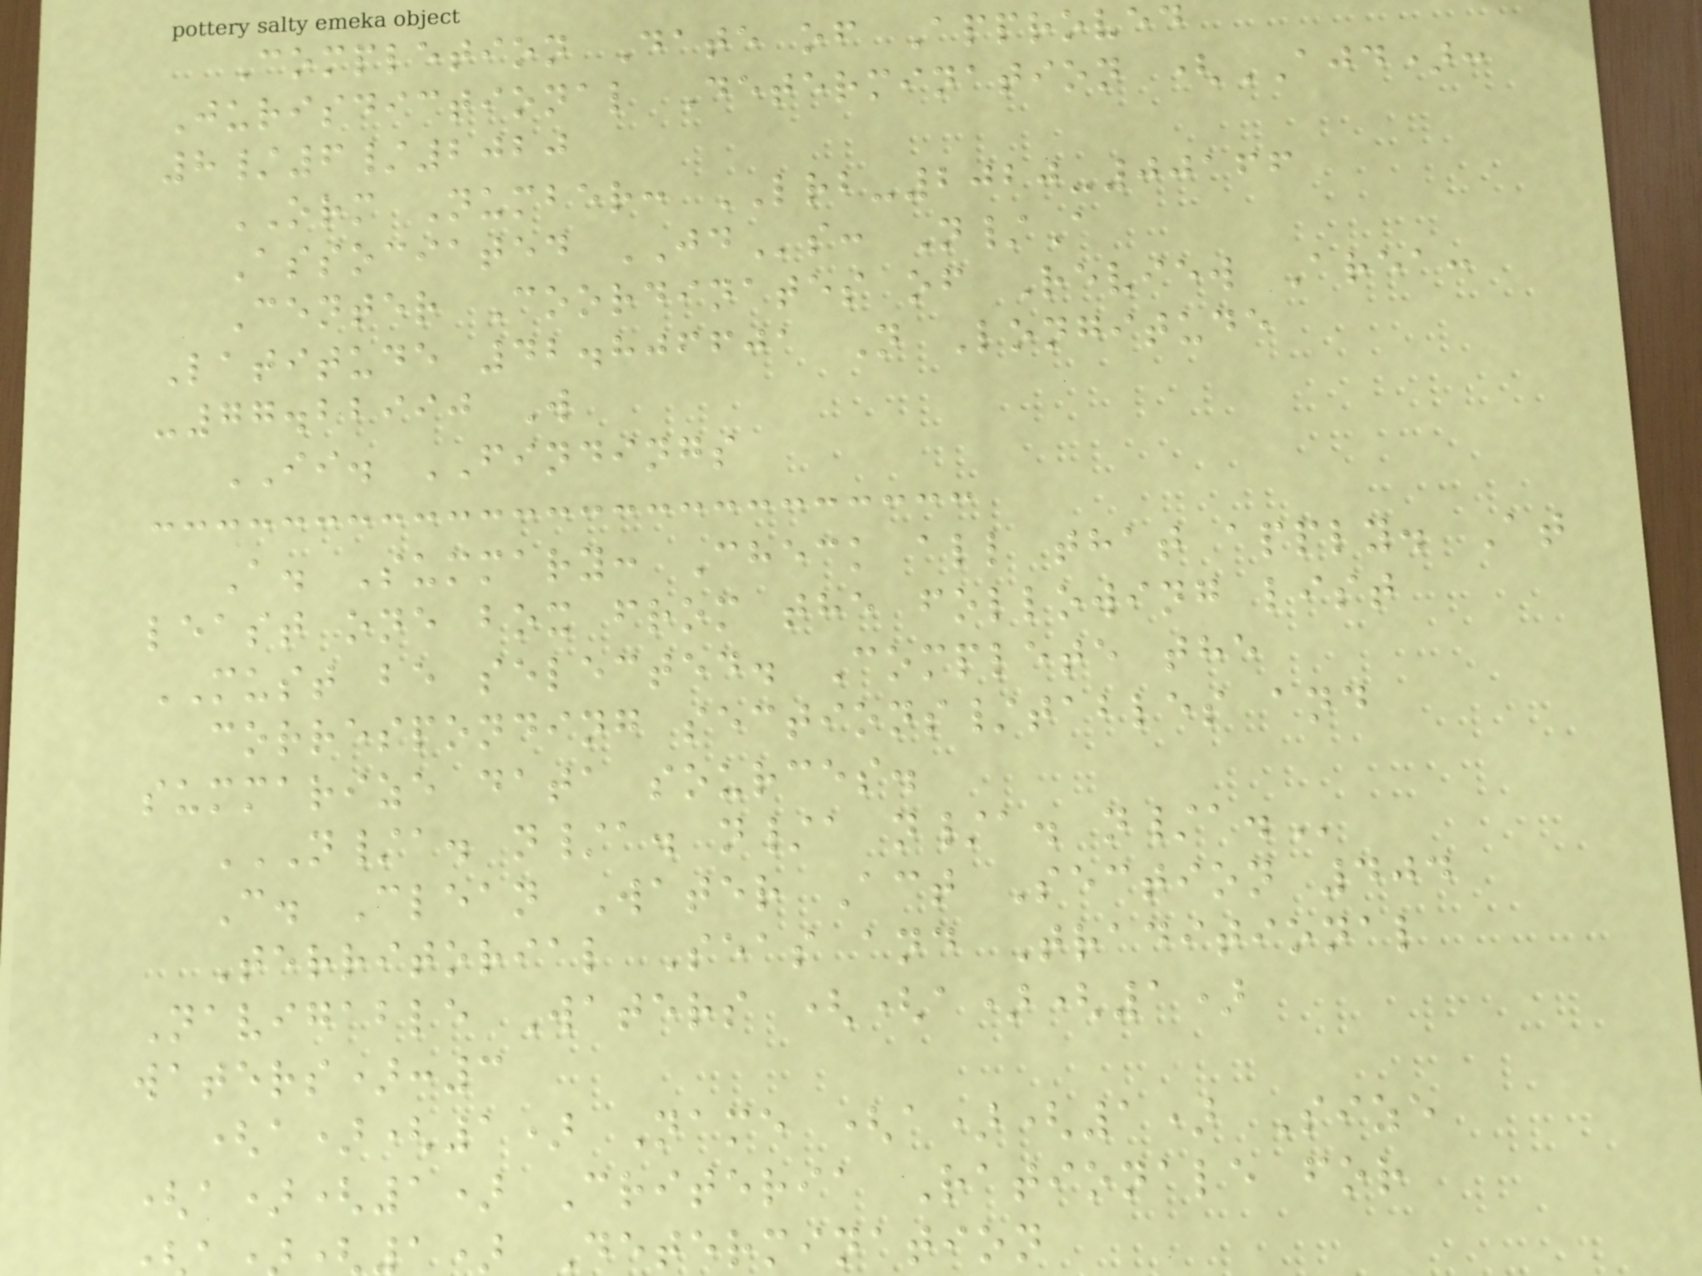Completion Date of Approved
Jurisdictional Determination (AJD):
8/6/2020
ORM Number: LRB-2020-00166
Associated JDs: N/A
Center Coordinates of Review Area:
Latitude 42.806601 N Longitude
-77.22990 W
II. FINDINGS
A. Summary: Check all that apply. At
least one box from the following list
MUST be selected. Complete the
corresponding sections/tables and
summarize data sources.
N/A. N/A. N/A N/A. N/A.
C. Clean Water Act Section 404
Territorial Seas and Traditional
Navigable Waters ((a)(1)
waters):3
(a)(1) Name (a)(1) Size
(a)(1) Criteria Rationale for
1) Determination
